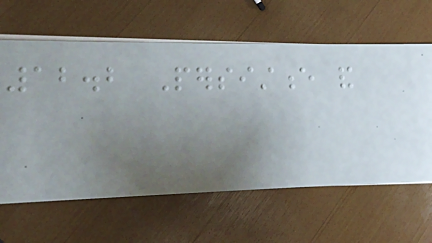12.2 Persistence and
